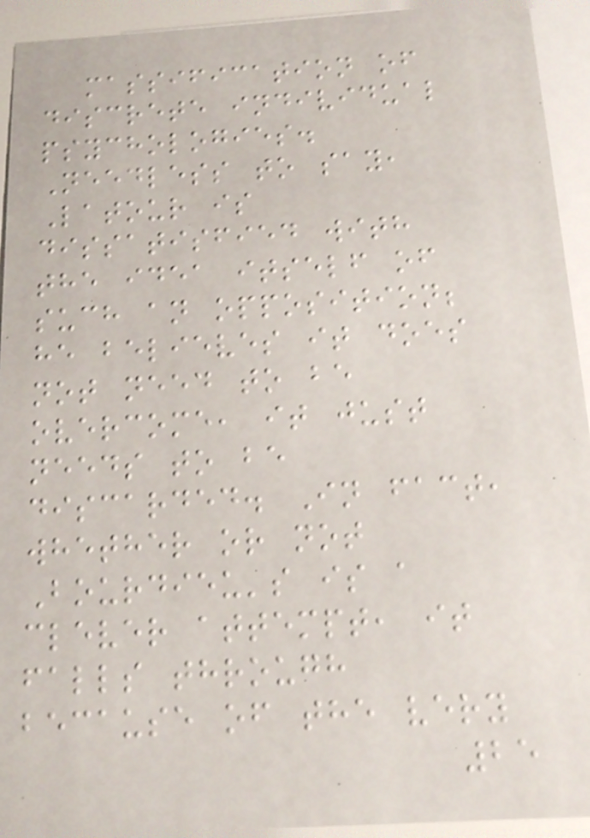massification of
discrete individual
psychologies.
Needless to say,
Latour is
dissatisfied with
the idea itself of
such an opposition;
he believes it does
not need to be
overcome, it just
needs to be
discarded. In fact,
whether or not
Bourdieu's is a
clever attempt, it
falls through
because of the very
25
